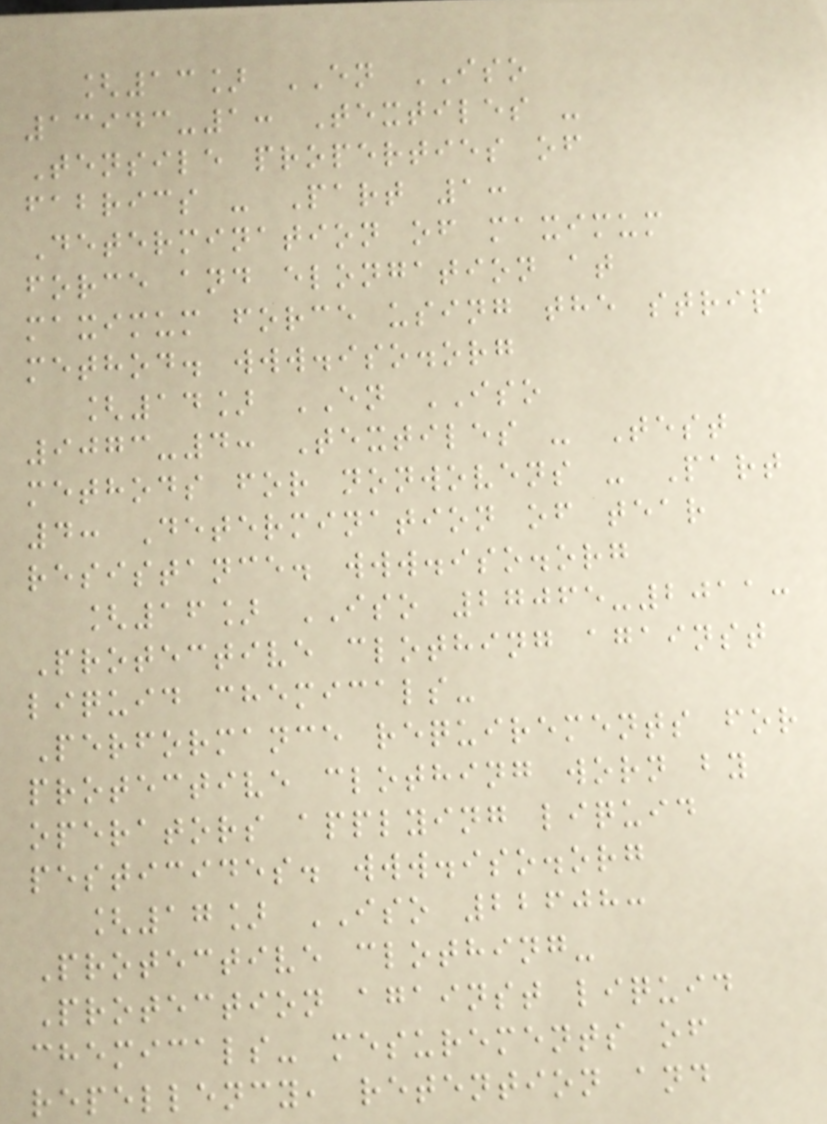[13] EN ISO
13943-1: Textiles -
Tensile properties of
fabrics - Part 1:
Determination of maximum
force and elongation at
maximum force using the strip
method. www.iso.org
[14] EN ISO
9073-4: Textiles - Test
methods for nonwovens - Part
4: Determination of tear
resistance. www.iso.org
[16] ISO 27065-2011:
Protective clothing against
liquid chemicals-
Performance requirements for
protective clothing worn by
operators applying liquid
pesticides. www.iso.org
[17] ISO 22608:
Protective clothing-
Protection against liquid
chemicals- mesurements of
repellency, retention and
